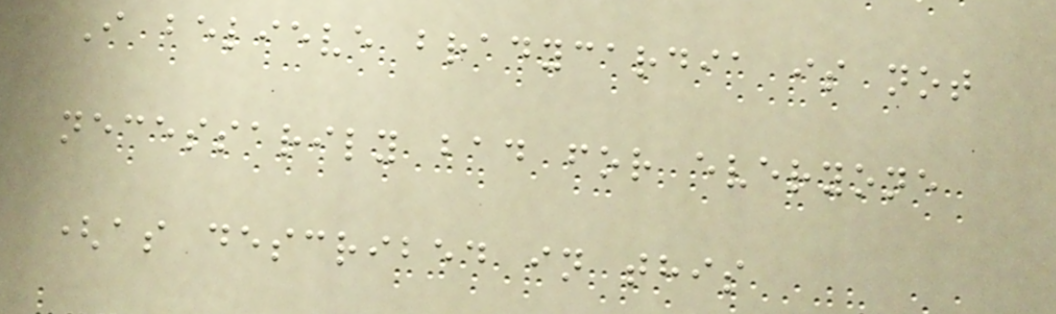I believe bradycardia is not
necessarily bad for everyone
(as described in this
